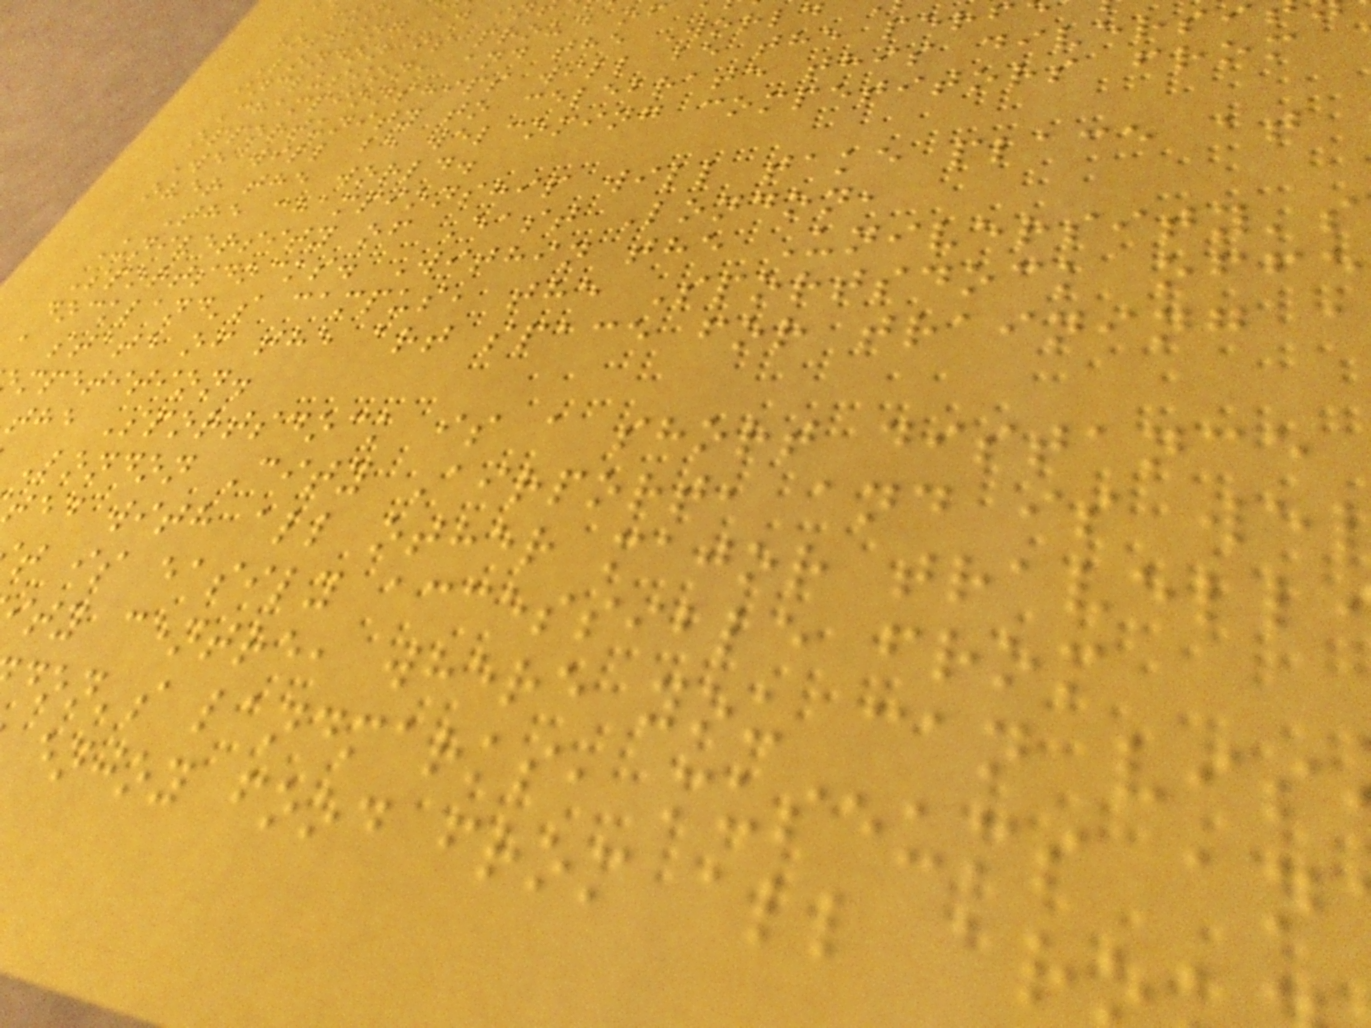hosting an in
London is proud of
inclusion, and the World
Championships will be the perf
opportunity to celebrate this divers
We will be welcoming competitors from
over the world.
The championship will take place at
University of East London,
Sportsdocks. Within the University's
dockland's campus, the Sportsdock offe
a state of the art space for training a
mpetition.
the Sportsdock is a short distance
London City Airport, and is we
ted with all other major travell
t is easily accessible from
ty centre, where you can vis
don's landmarks, museums an
enjoy food from all ar
